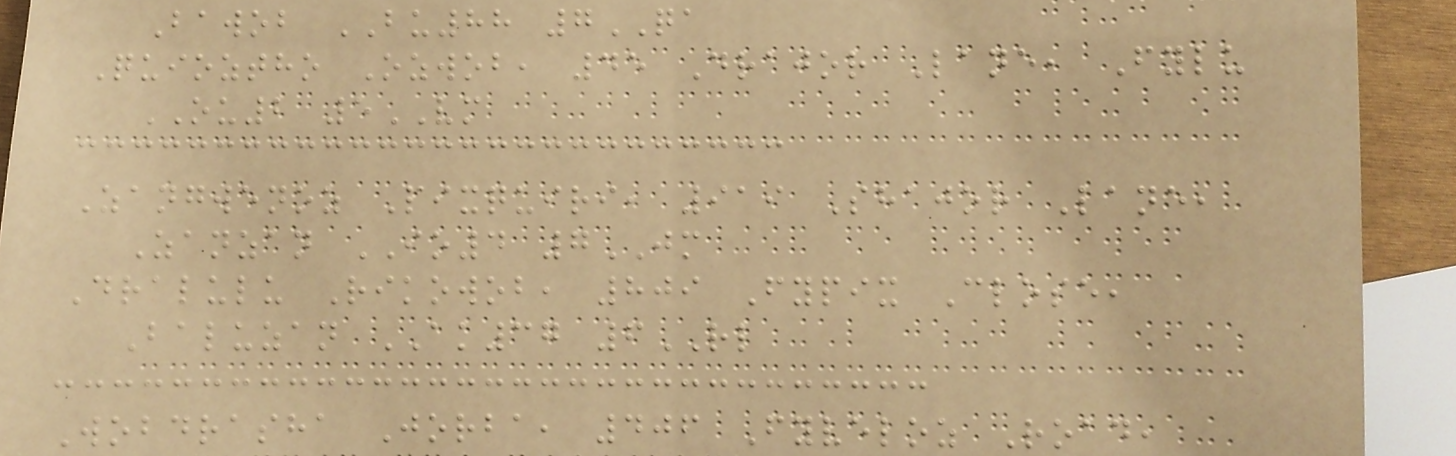Bawob BU88 7QA
Quioztho Ozwob, 45 Drajor Lane, Fylu
OU2 5VM
Zangwenoz Pixquiri, 919 Shajor Lane,
Zanzan IO4 7JM
Dralulu Rikowob, 809 Fypix Close,
Baluzan AK37 6RL
Wobdrasha Jorba, 406 Fyveloz Road,
